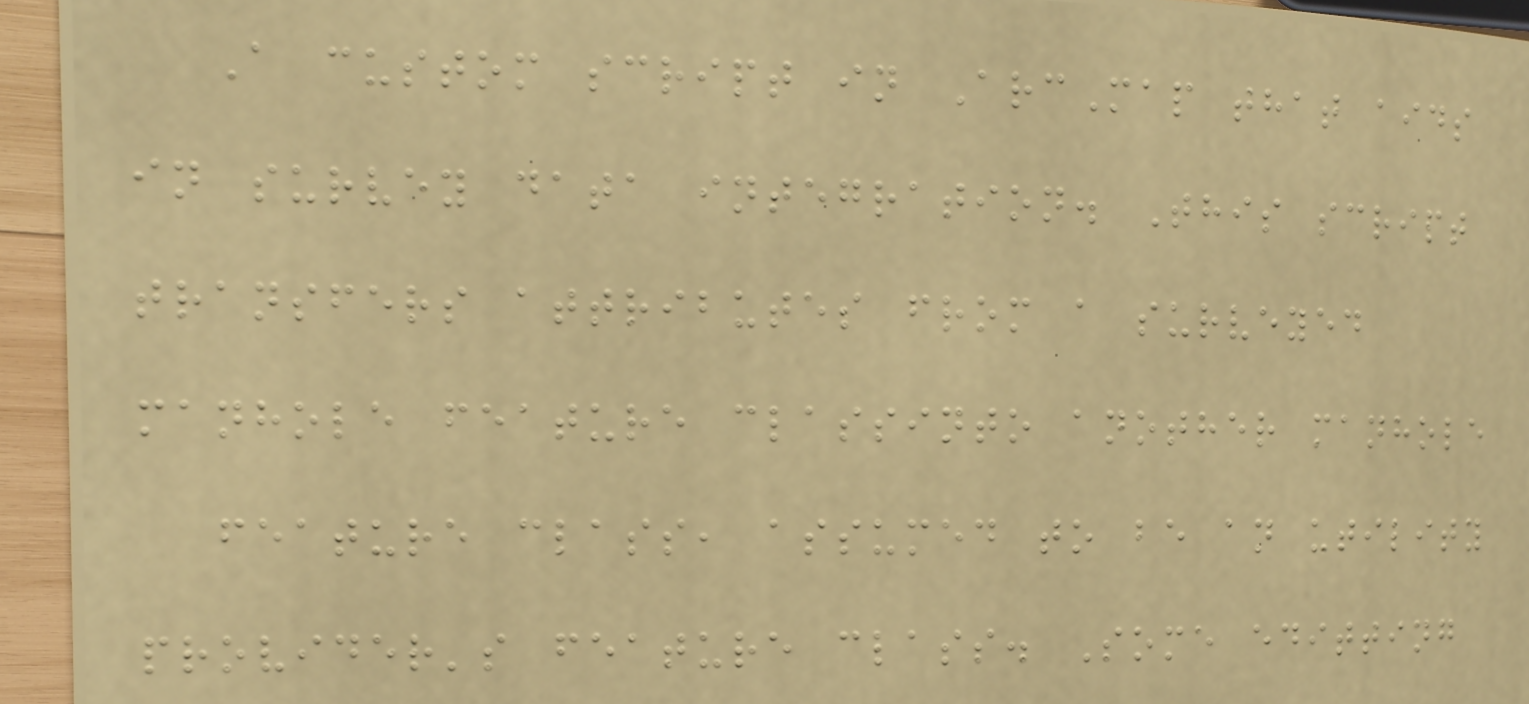A custom script in ArcMap that aids
in survey data integration. This script
transfers attributes from a surveyed
manhole feature classinto another manhole
feature class, assumed to be an utility
provider's feature class. Some editting
